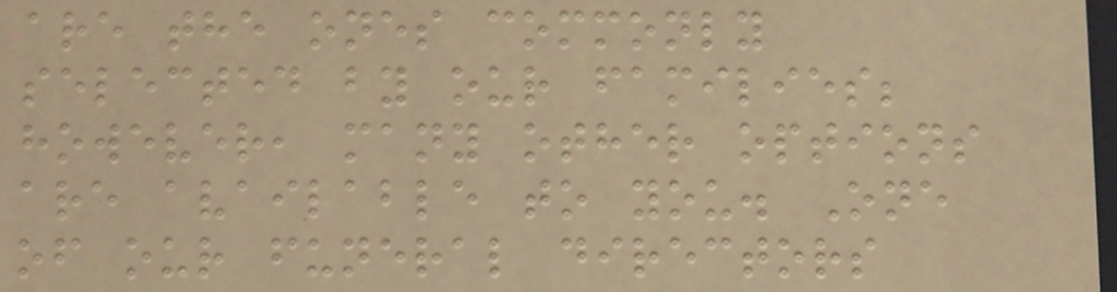are the ones commonly
selected by our families;
however, many other options
are available to you. One
of our funeral directors
